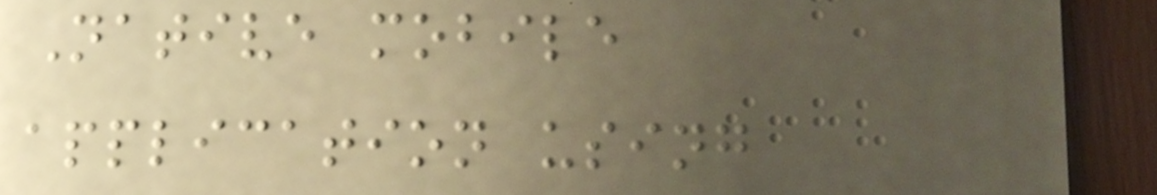Native mobile
application using
